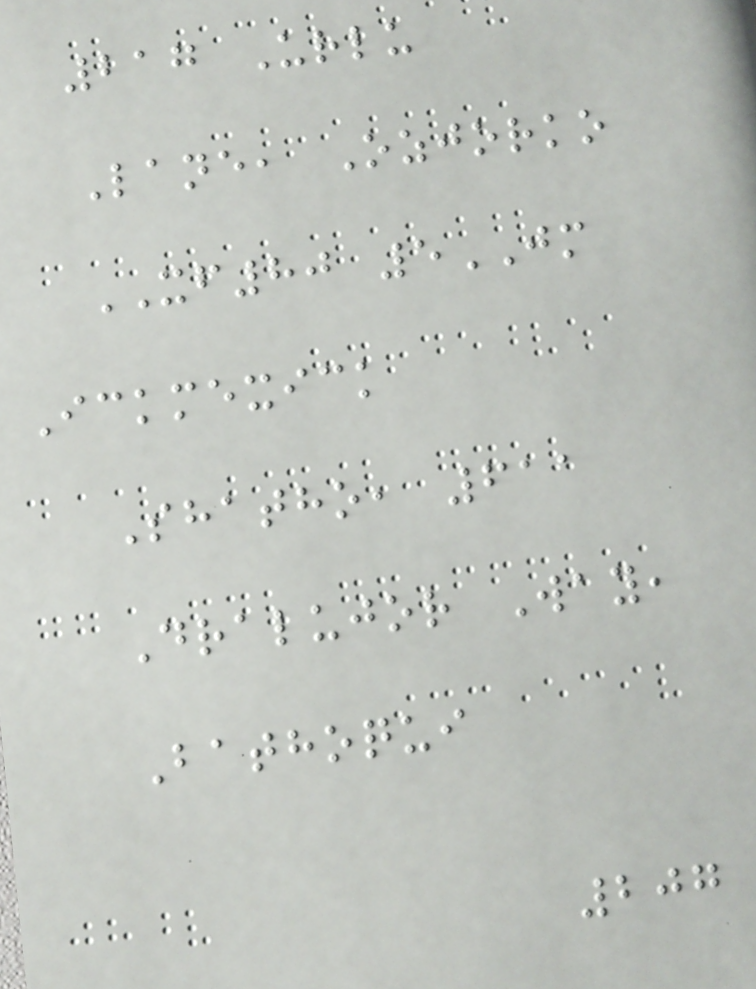217 Urlu
Lane, Ozjorko
XF80 5JM
Ickmexick
Shatho, 611
Dralujor Way,
Bathoqui
207
